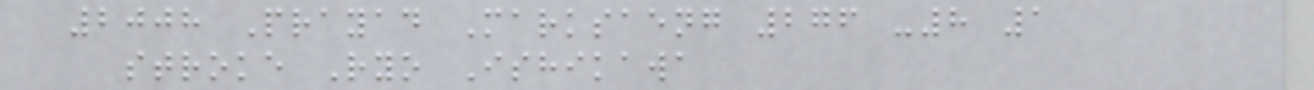2008 Prayad Marksaeng 276 -8 1
stroke Ryo Ishikawa
